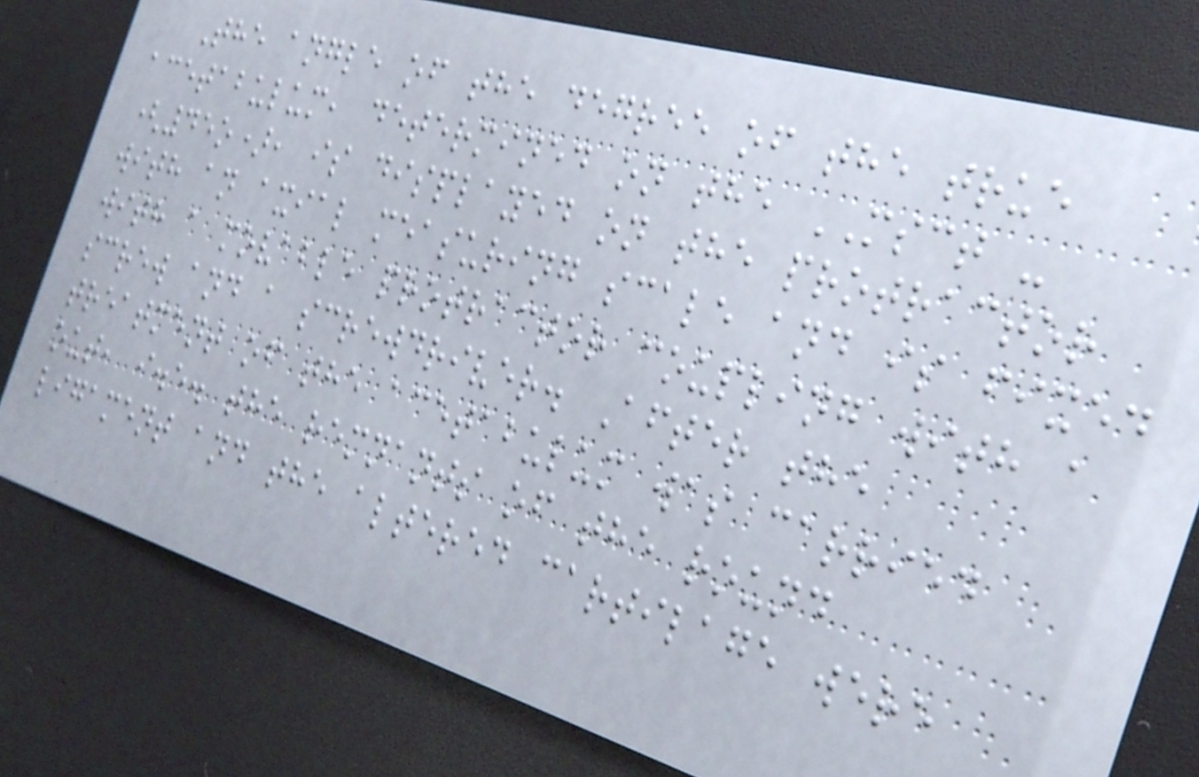The angle of the degree of the true
acetabulum, determined on the MSCT -
(45o), is displayed on the protractor
with an axial measuring scale and is fixed
with a movable protractor coupling with a
screw and a screwdriver. After the
treatment of the acetabulum was carried
out, i.e. the remnants of the round
ligament and the altered cartilage were
